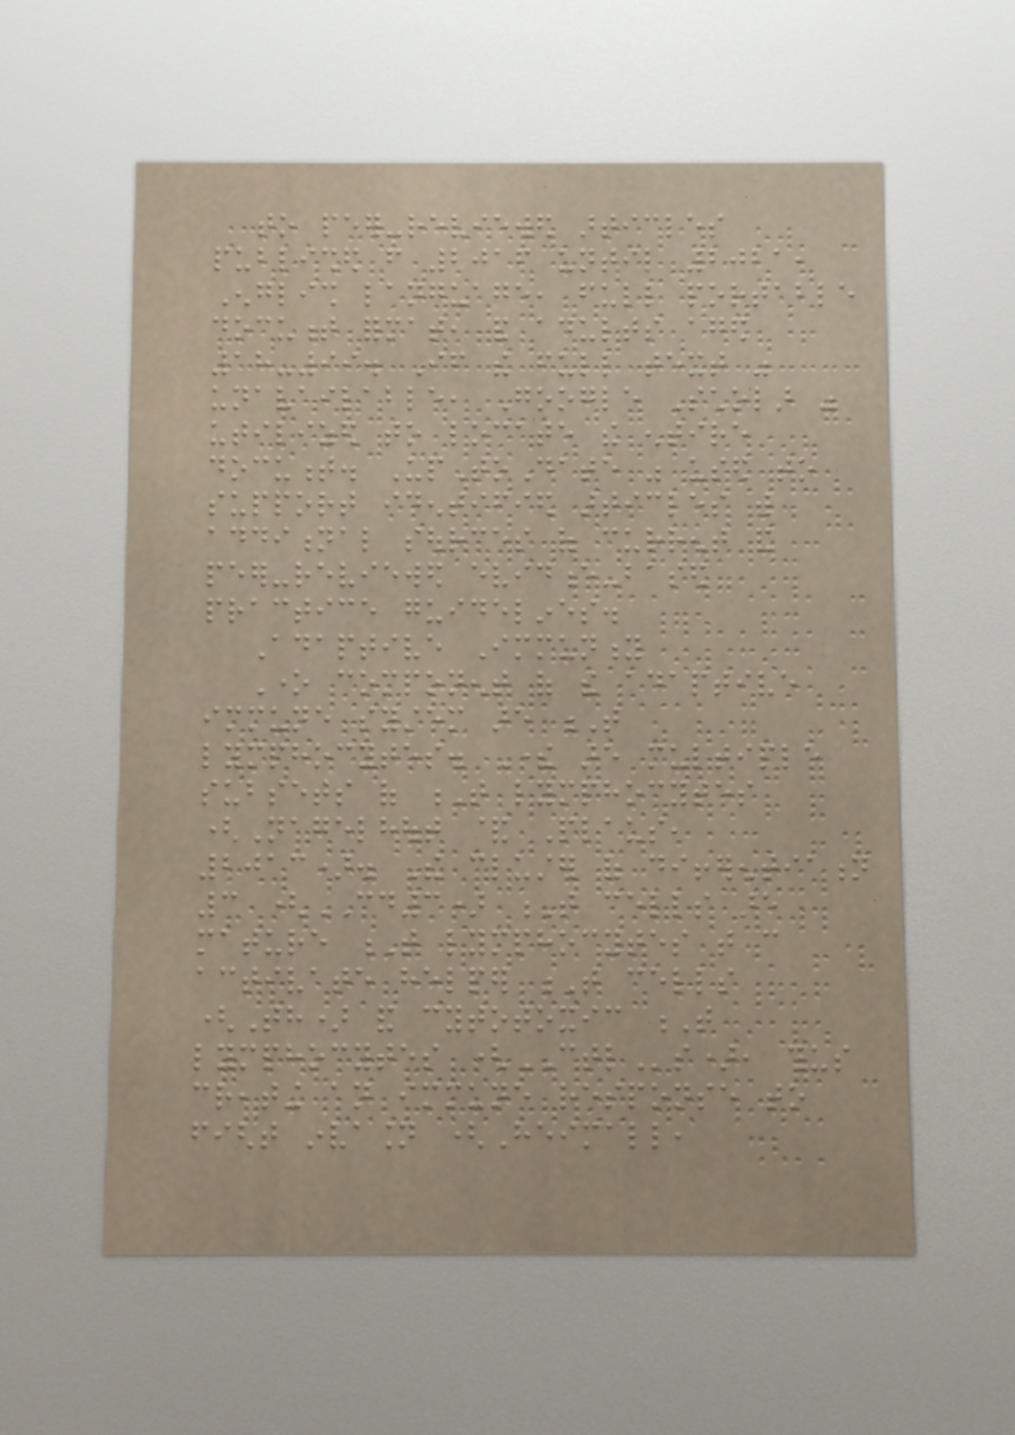to peer-reviewed articles
published from 2016 until 2021,
English language, full portable
document format, and adults aged
18-99. If the full text was
unavailable, Google Scholar was
utilized to locate the entire
document. UpToDate was used to
support identified articles with
additional sources of current and
peer-reviewed evidence-based
practice guidelines.
Adaptive Immunity
One component of the adaptive
immune system are T
lymphocytes. There are multiple
subsets of T lymphocytes
(Nagelhout & Plaus,
2013). The cluster of differentiation
3 (CD3) T cells are
mature T lymphocytes that can
activate helper T cells
(Th) and cytotoxic T
lymphocytes (CTLs), thus
creating an immune response to
fight invasion (Heimall,
